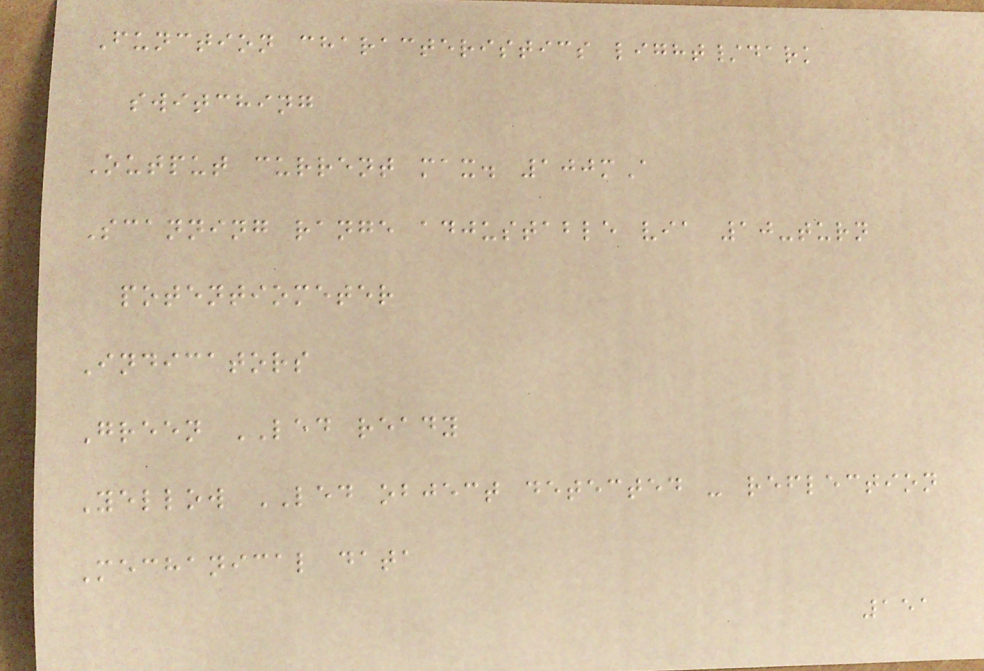Function characteristics light/dark
switching
Output current max. 100mA
Scanning range adjustable via 10-turn
potentiometer
Indicators
Green LED ready
Yellow LED object detected - reflection
Mechanical data
151
